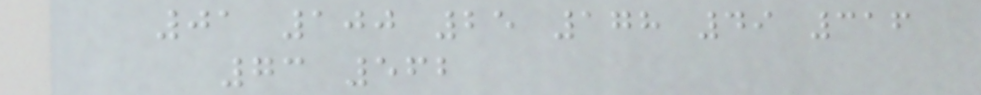01 100 25 178 49 316
73 562
